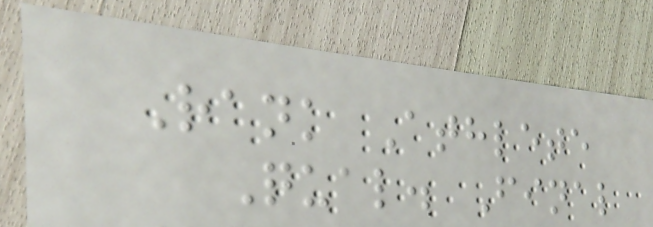Rank Athlete
Qual. Final
